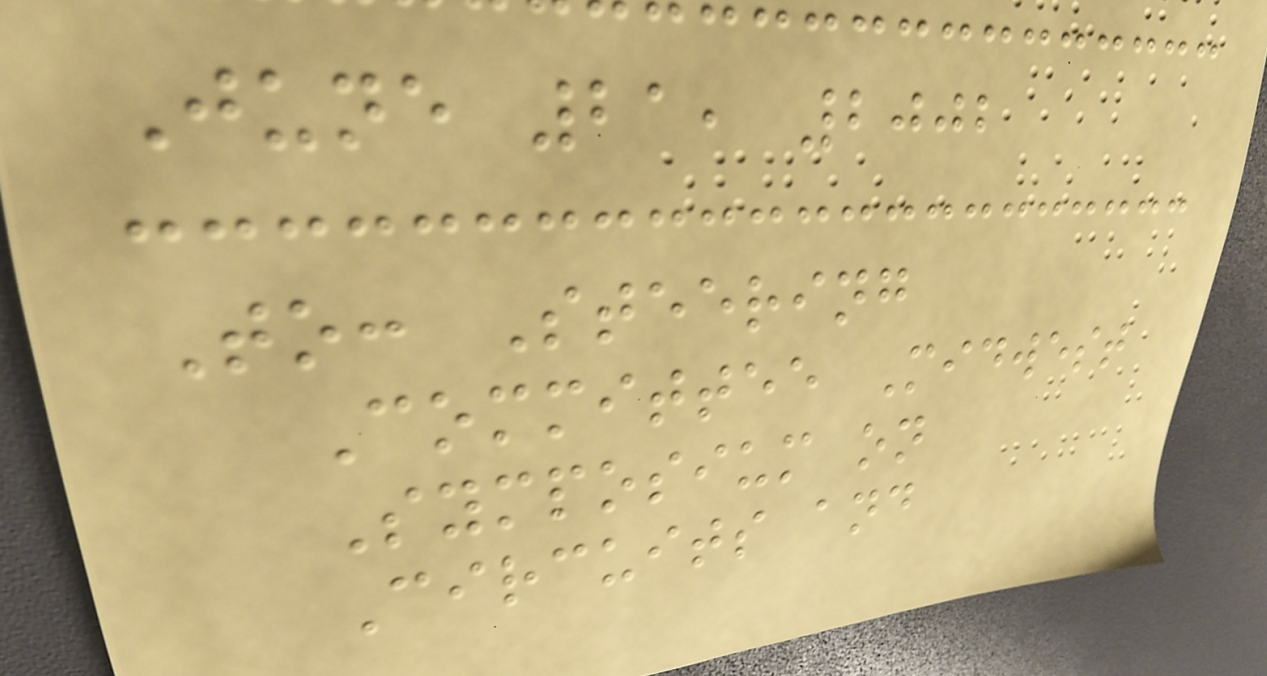June 21, 2002
To: Steering
Committee Midwest
Symposium on
Circuits and
